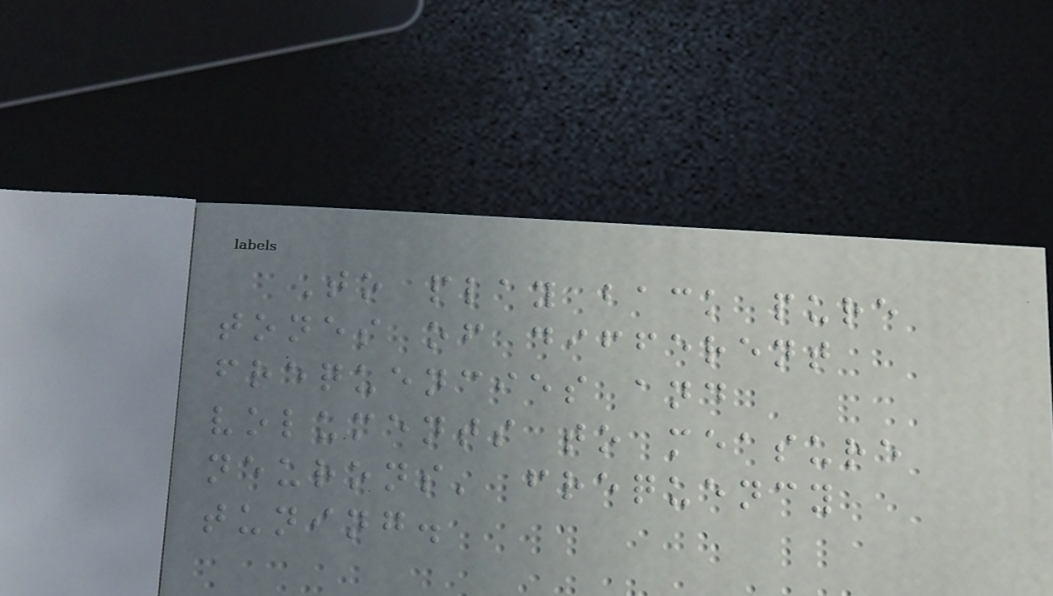To play back pure
tones of different
frequencies and
voluments to measure
neurons' frequency
tuning.
